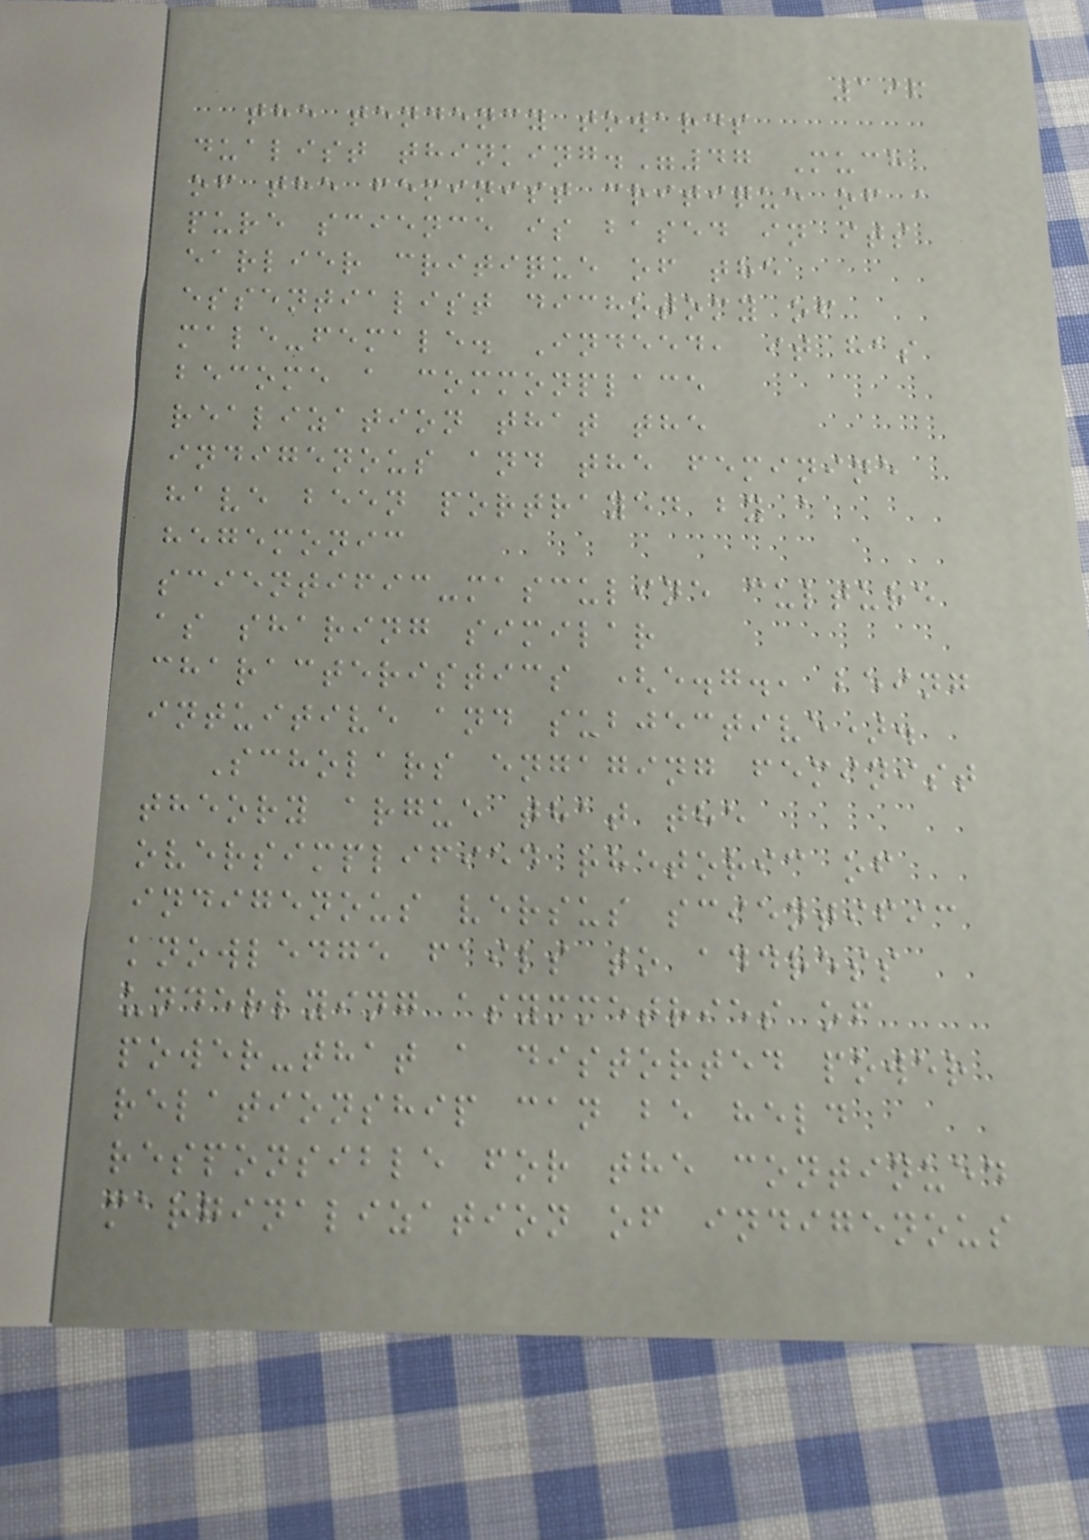196
the tendency towards
dualist thinking."47 Much
of the feminist critique of a
pure science is based in its
earlier critique of the
essentialist dichotomy of
male-female. Indeed, it has
become a commonplace
realization that the
indigenous and the feminine
have been portrayed by a
hegemonic
scientific-masculine culture
as sharing similar
characteristics (e.g., being
intuitive and subjective).
Scholars engaging feminist
theory argue that the
oversimplified rhetoric of
indigenous versus scientific
knowledge fails to address
underlying asymmetries of
power-that a distorted power
relationship can be held
responsible for the continued
marginalization of indigenous
